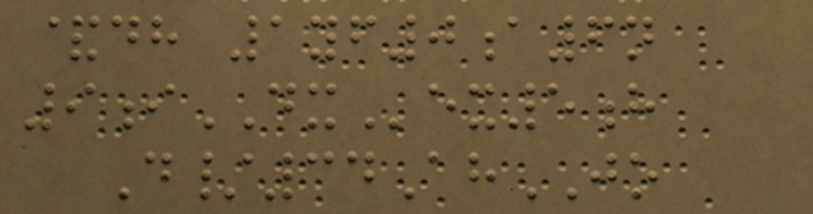&dh 1yf0a6n
9iDXex5h
D/34AhJO
